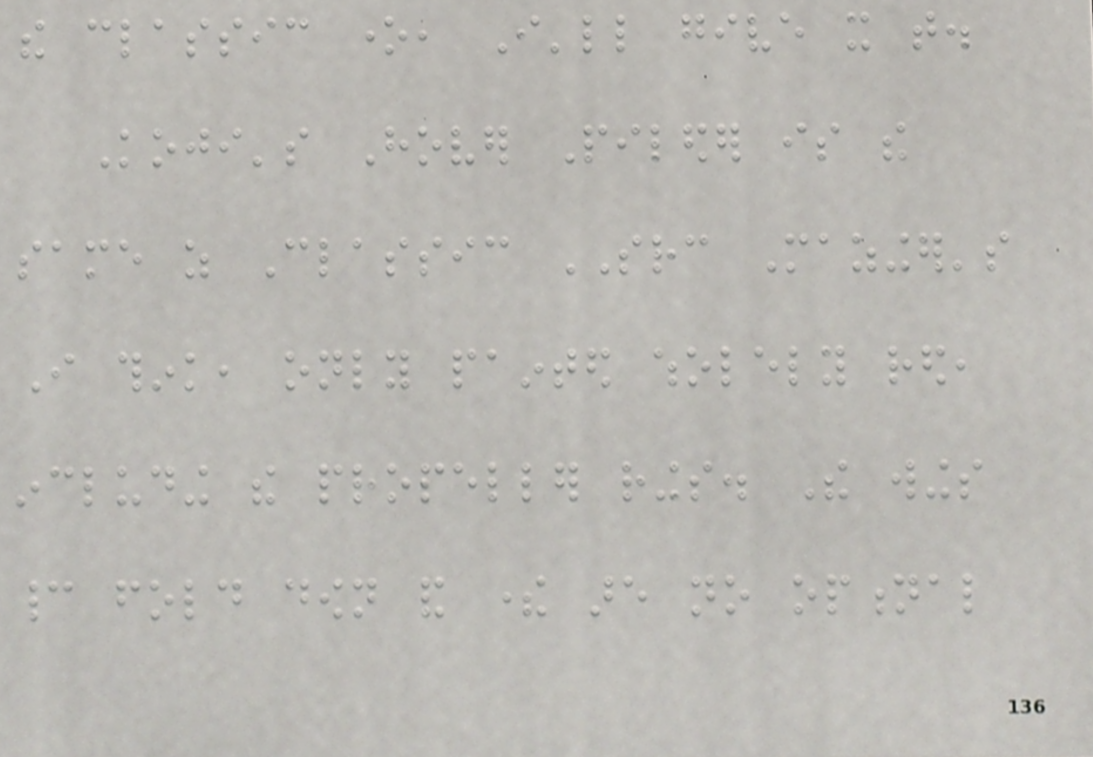the classic one, I'll give it that.
Koji's Hover Pileder is the
same as Classic SRC Mazinger's
I think, only painted wholely red,
including the propeller rings. The wings
cannot fold down and there are no optional
